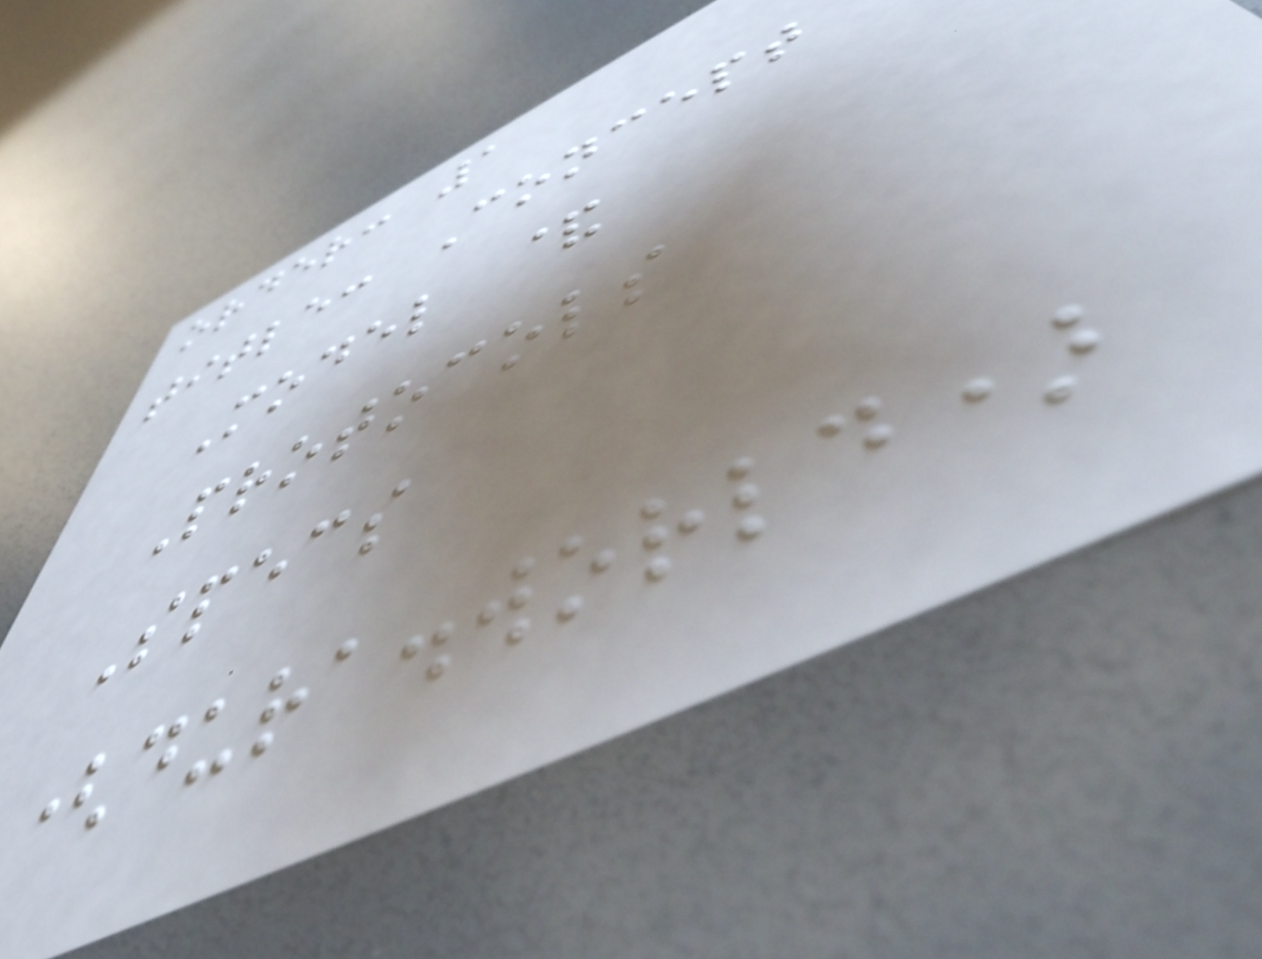order: 1
title: Concept
Model &
Protocols
Specs
(dura.world)
